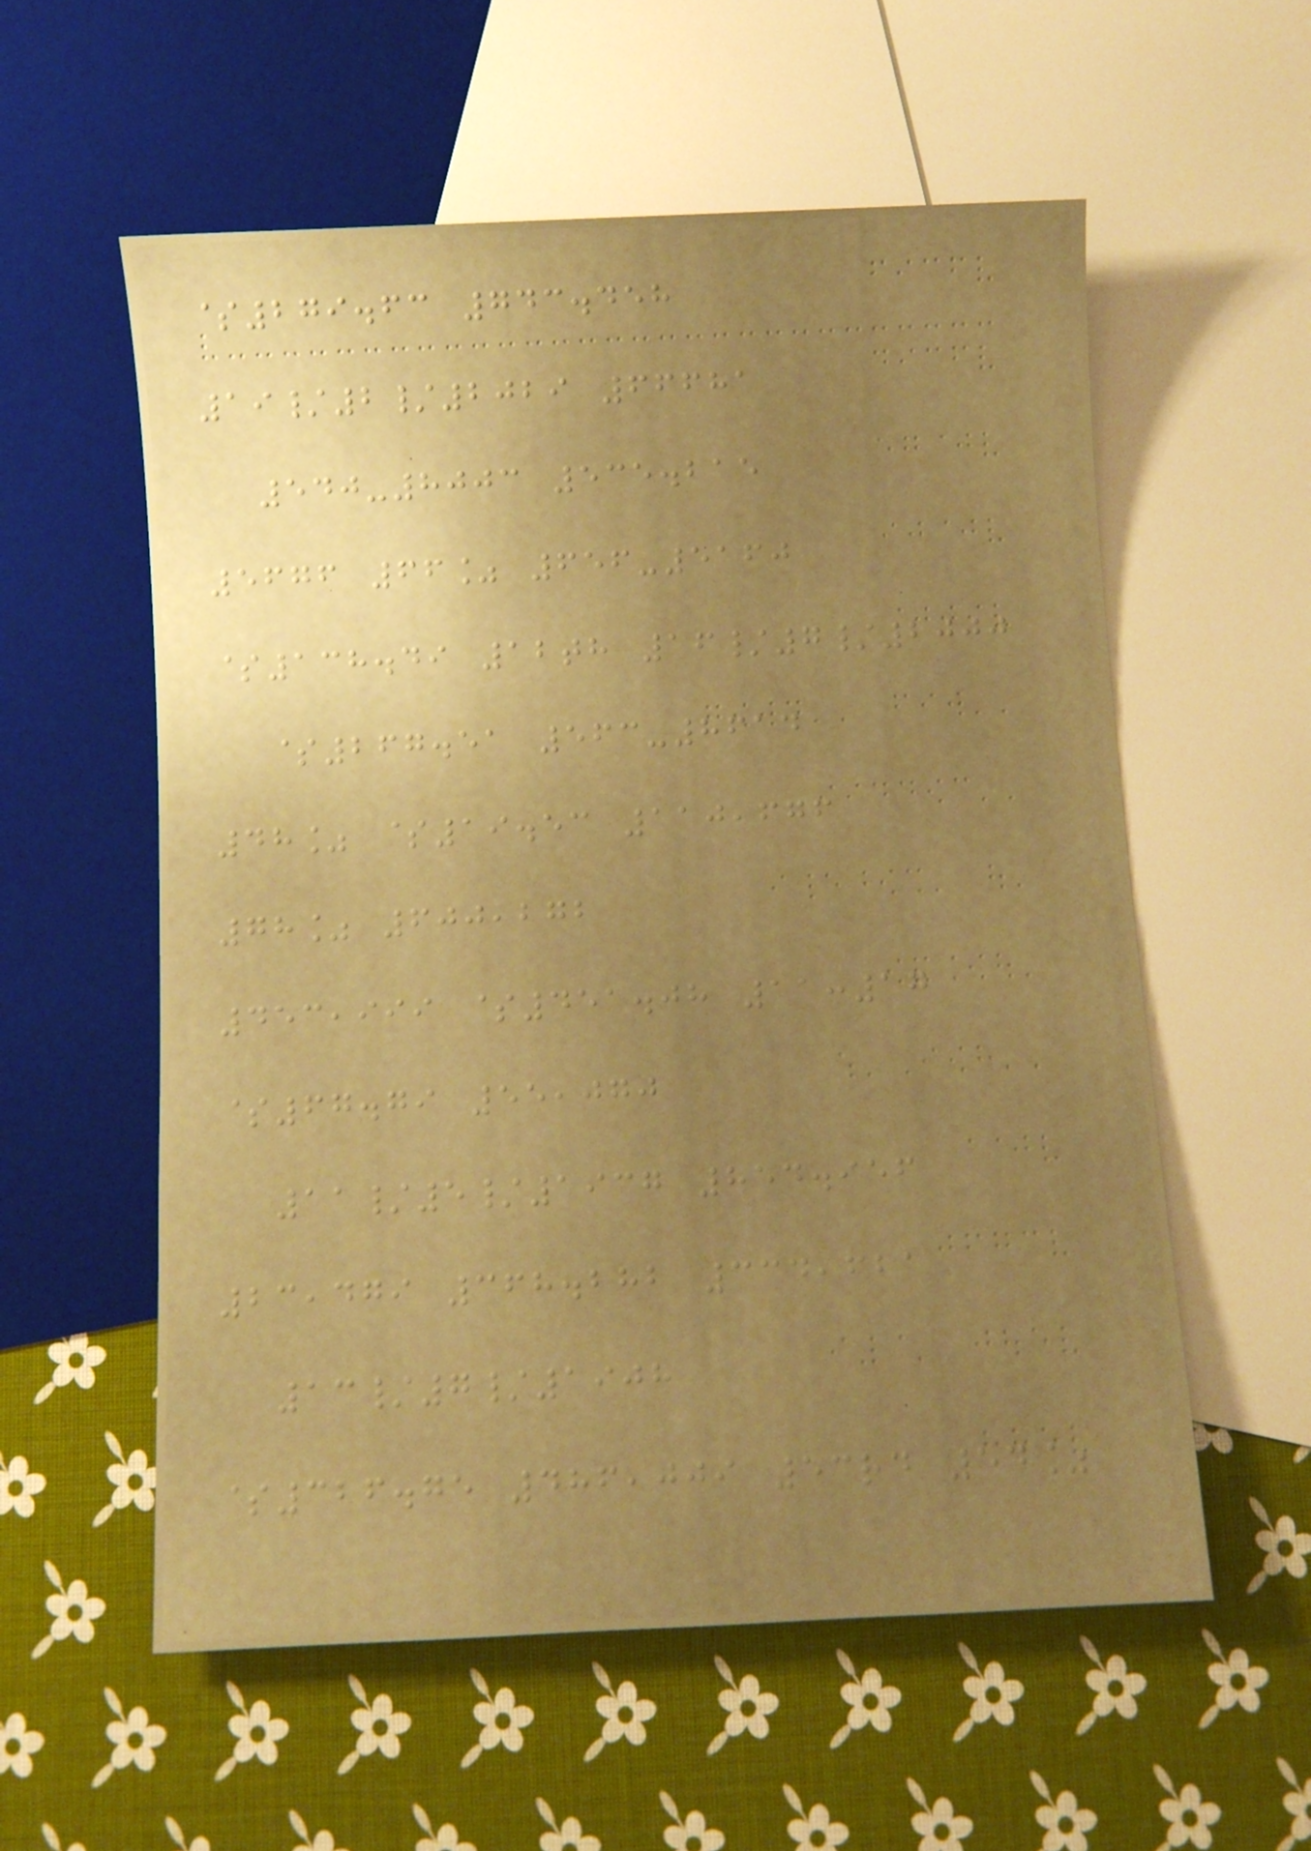$279.63 743.458
19/2/2029 66681
540-8003 535.215
5676 66% 656-5160
$138.49 12th 16/7/2000
$267.51 563-8614
48% $19.53 110,676
78% 600,272
453,999 $451.08 11:17
$67.79 55,070
11/5/1937 854.956
23,479 368.282 334,621
13/7/1908
$326.75 486,009 53rd 54%
